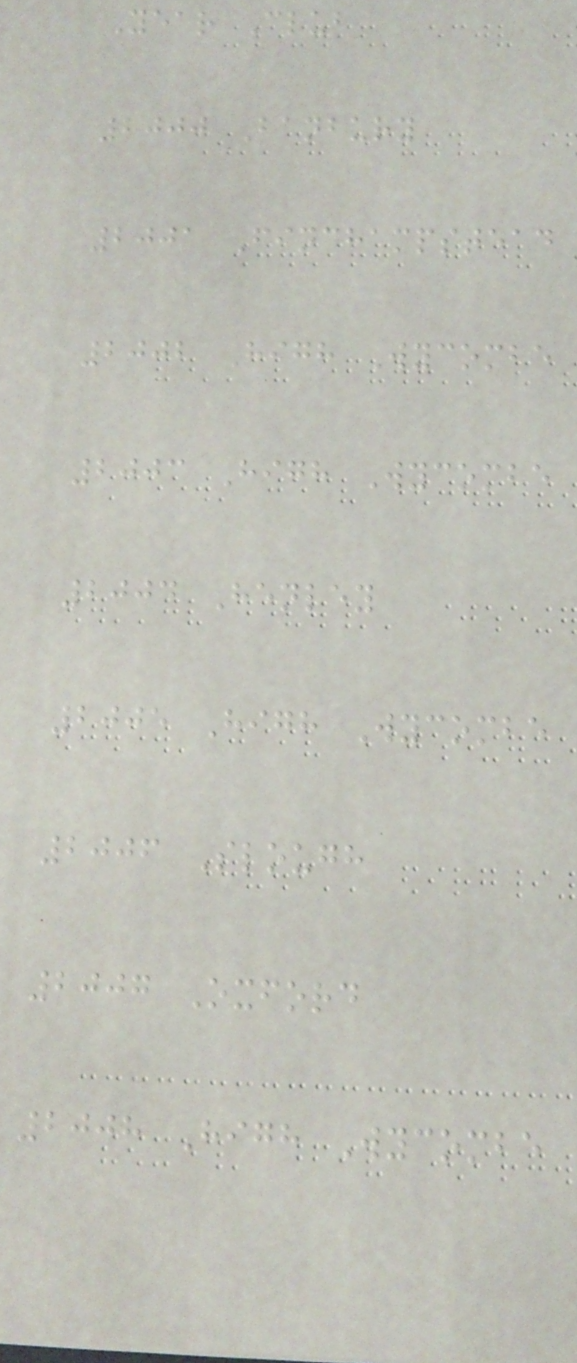Year Club
2000 Banbury
2001 Finchampstead
2002 High Wycombe
2003 High Wycombe
2004 Henley
2005 High Wycombe
2006 Slough
2007 Oxford
2008 High Wycombe
